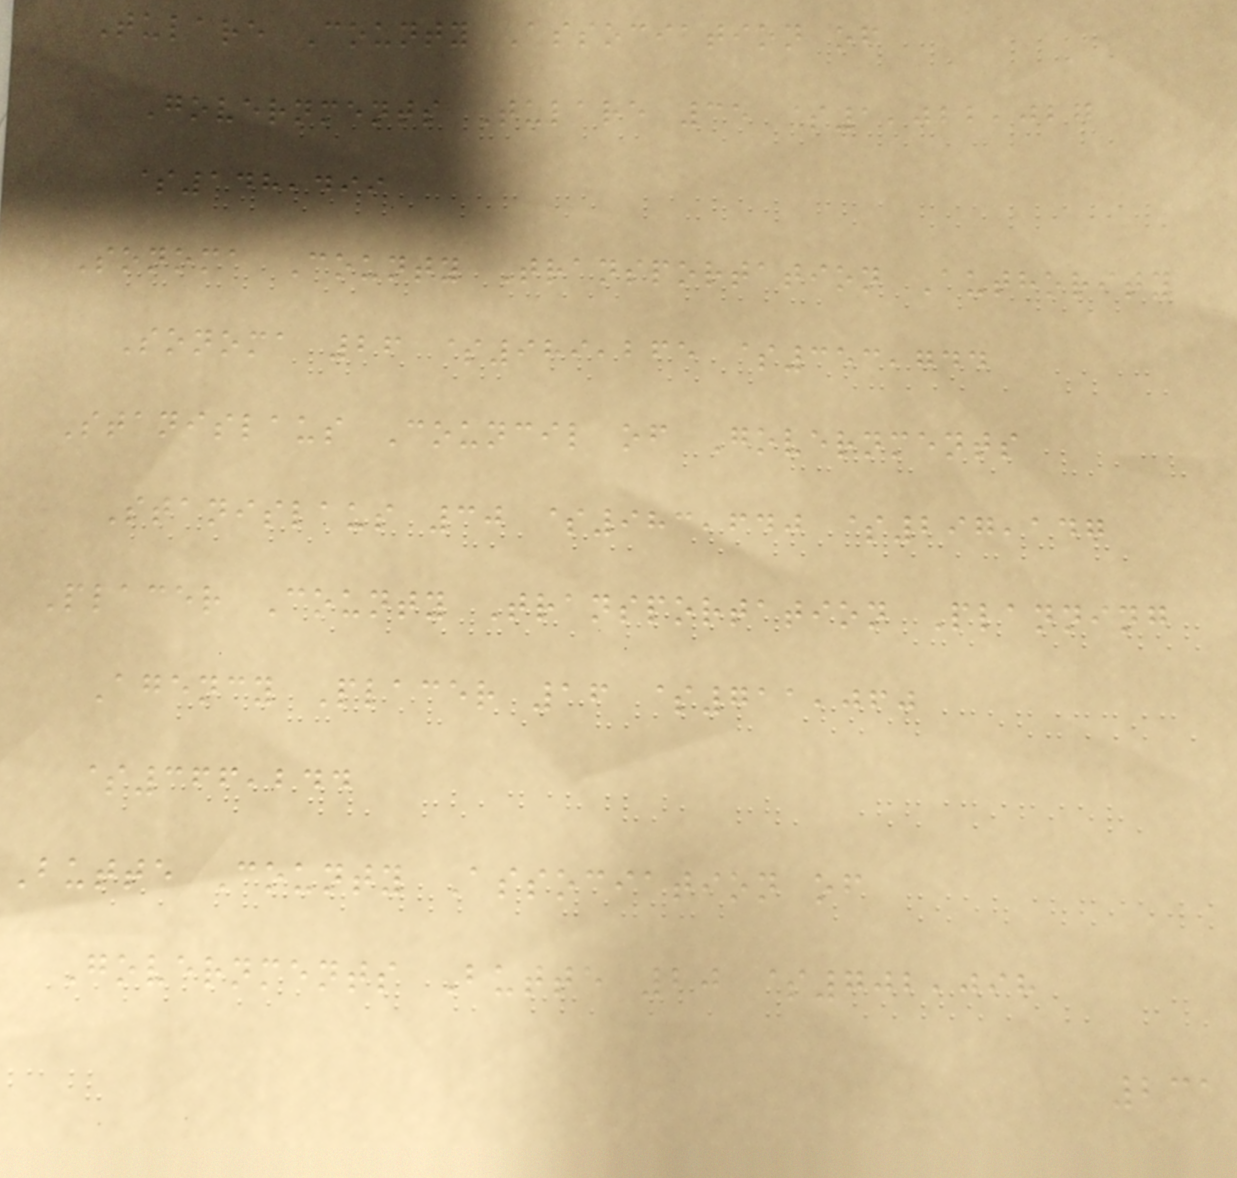Tulare County Association of
Governments Tulare 35 $1,022,027
$148,499
Sonoma County Transportation Authority
Sonoma 26 $989,265 $353,744
Stanislaus Council of Governments
Stanislaus 30 $983,640 $297,147
Placer County Transportation Planning
Agency Placer 16 $711,060
$366,244
Butte County Association of
Governments Butte 20 $702,098
231
